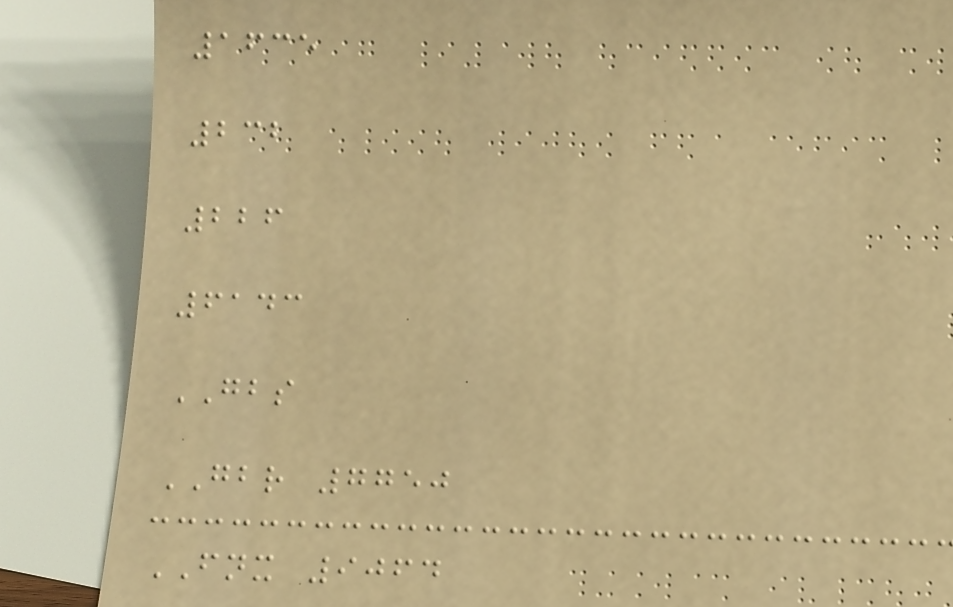1635
232
226
6143
GBS
GBR 7750
FNX 9064
